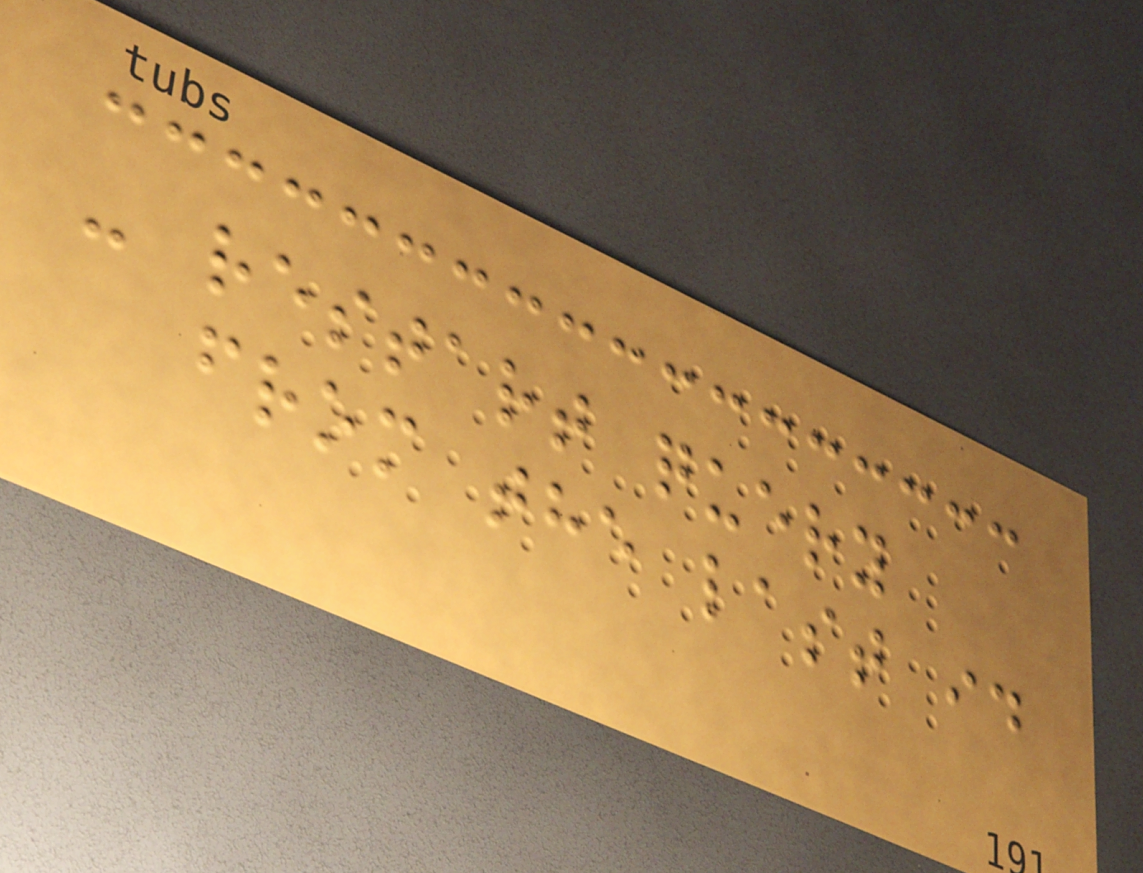- restart query
from the last id
